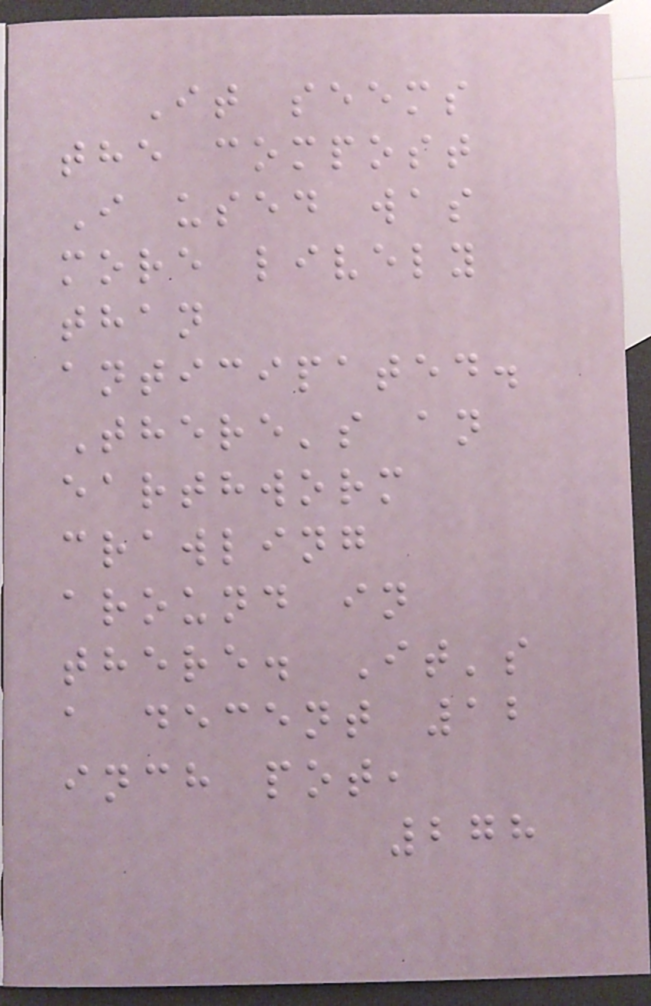It seems
the compost
I used was
more lively
than
anticipated.
There's an
earthworm
crawling
around in
there. It's
a decent 12
inch pot,
278
